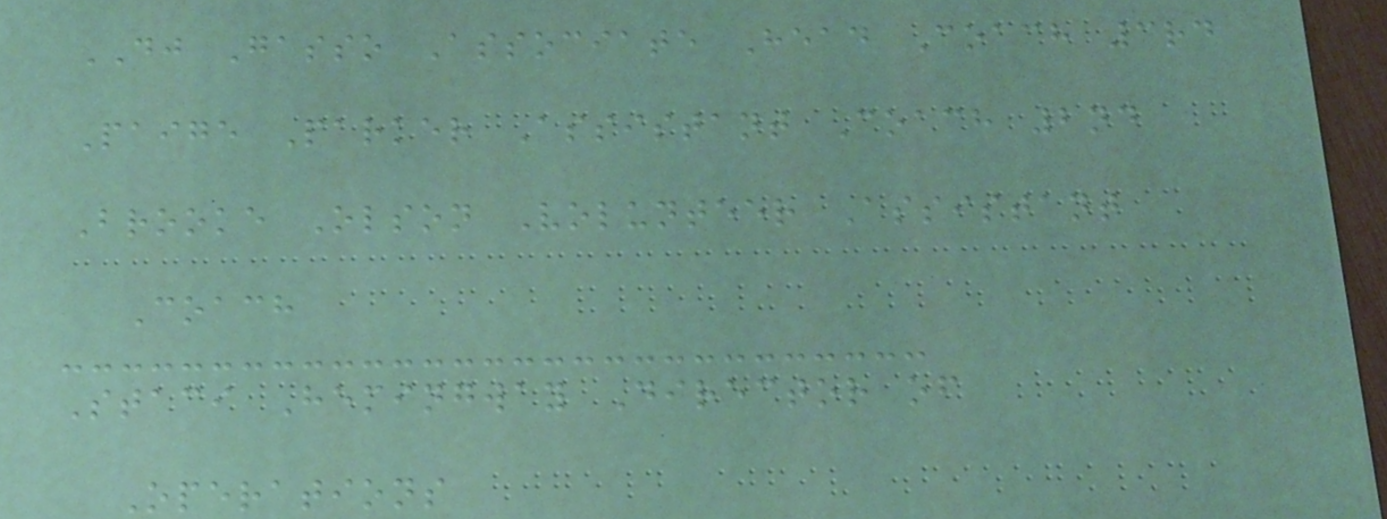DJ Gasso Associate Head Coach 3rd
Paige Parker Assistant Coach 2nd
Brooke Olson Volunteer Assistant
Coach
Staci Hemingway Director of
Operations
